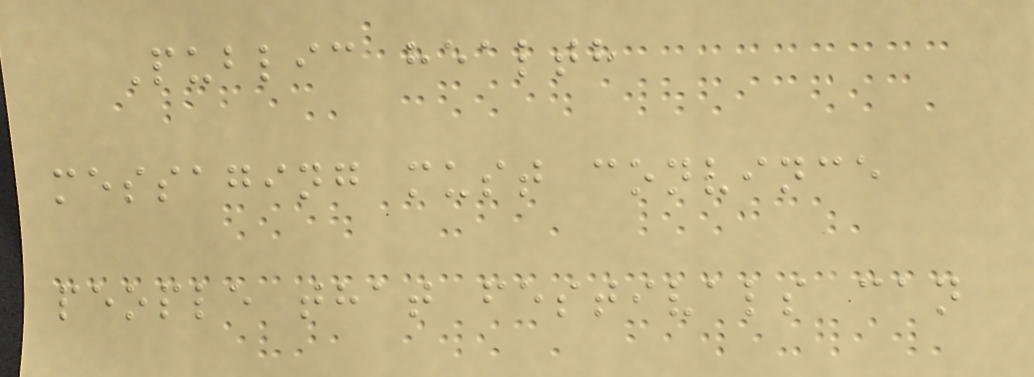Public health
messaging must convince
people that festivals can
